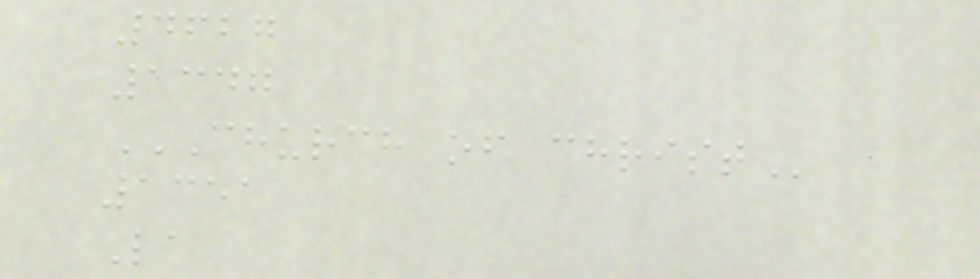4627
1347
CHURCH OF CHRIST
1351
La
